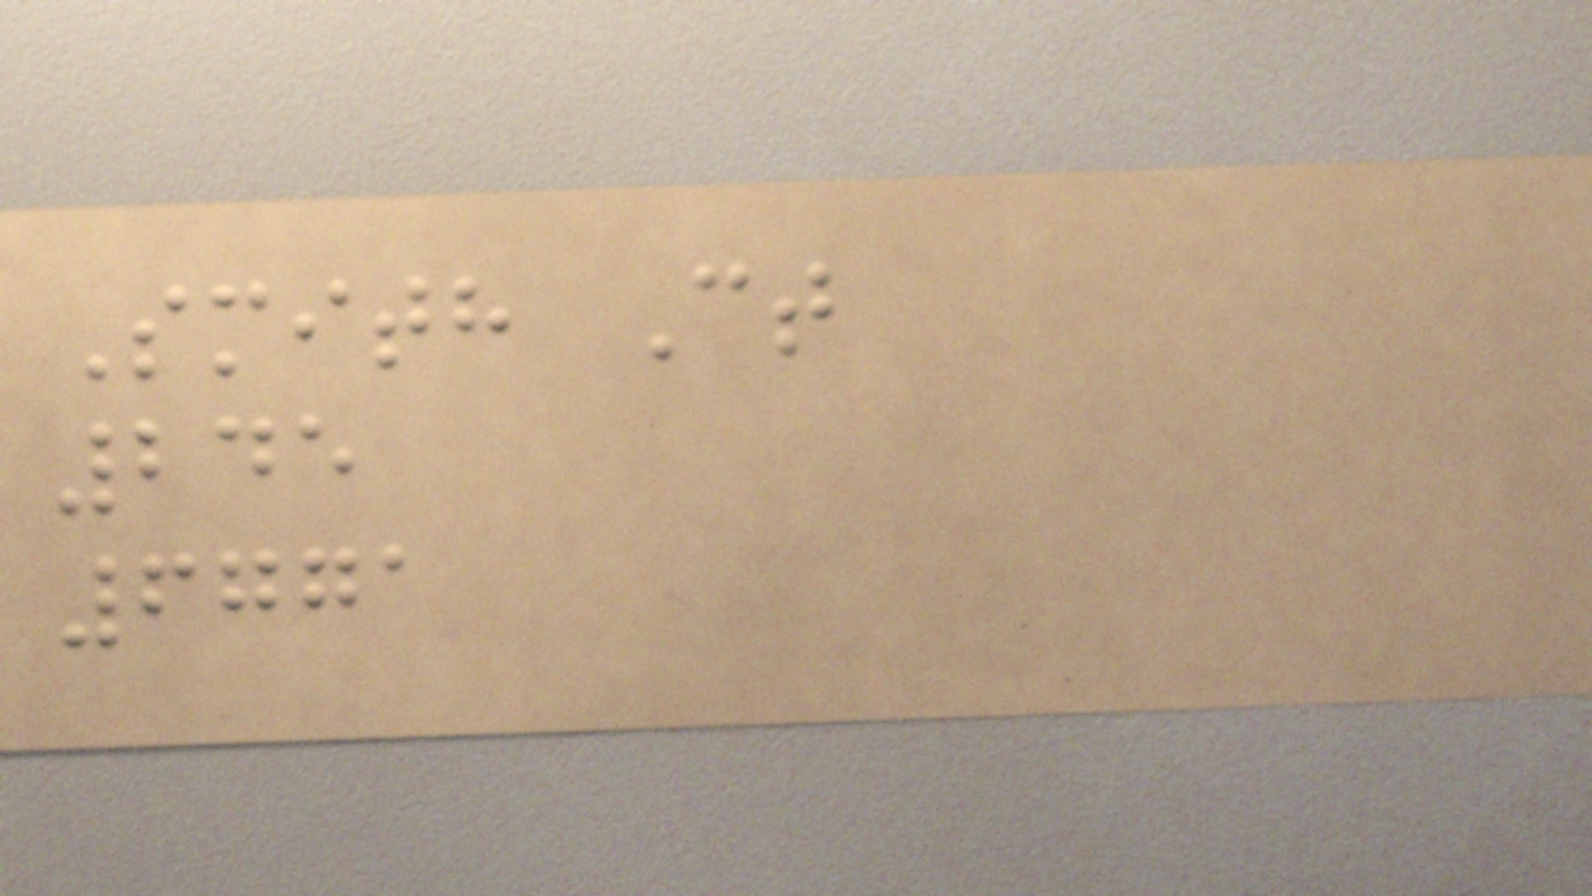Smith Ct
245
6771
